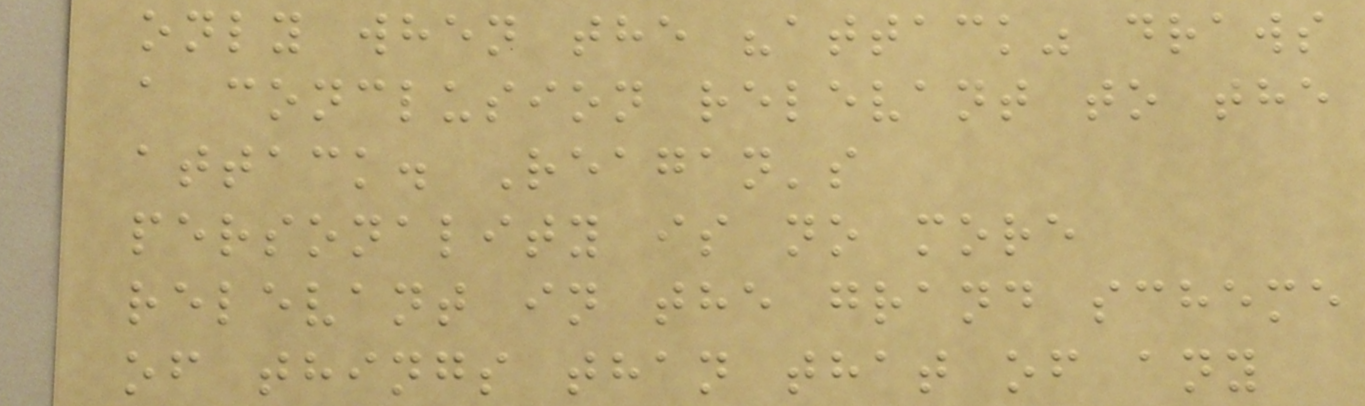only when the "attack" draws
a conclusion relevant to the
attack. Reagan's
personality is no more
relevant in the grand scheme
of things than that of any
